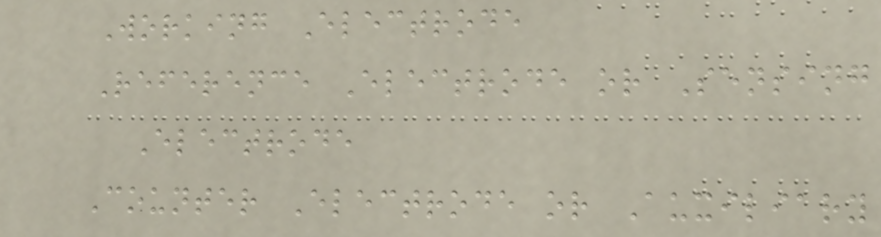Working Electrode
Reference Electrode or Sensing
Electrode
Counter Electrode or Auxiliary
